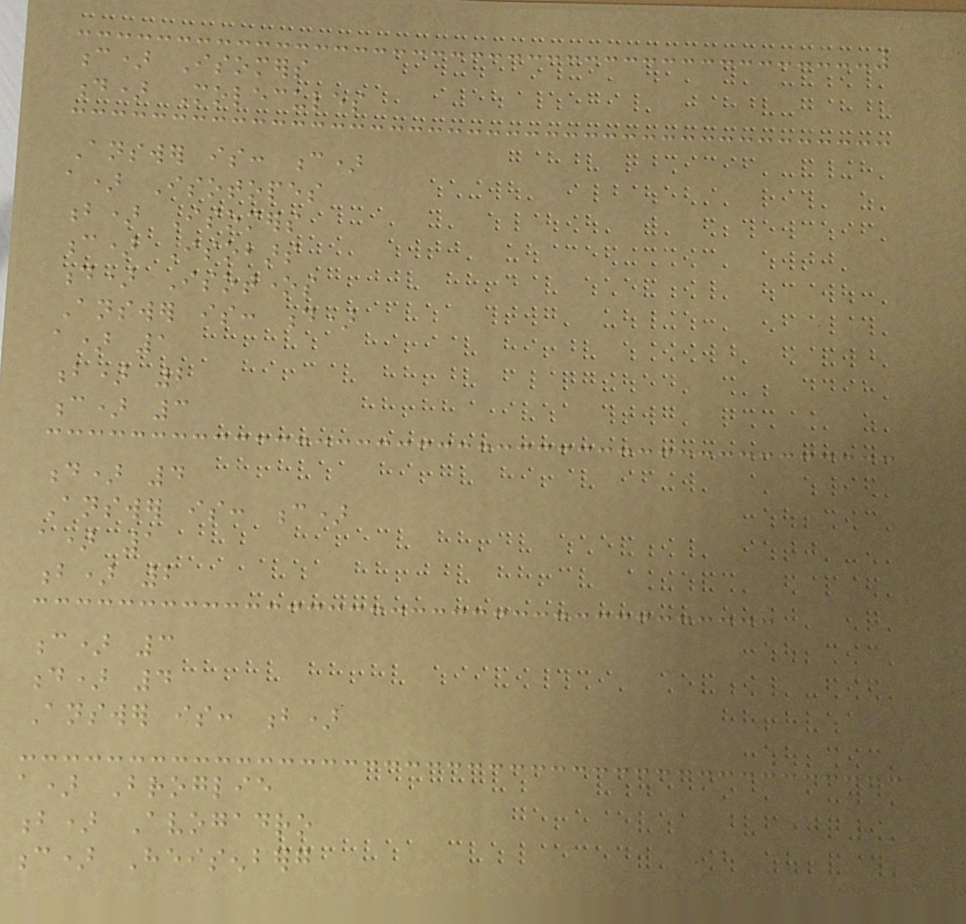c) Isomers
d) Molecules
Answer is: c)
a) Isotopes
b) Isomers
c) Isobars
d) Isotones
Answer is: d)
a) 1
b) 2
c) 3
d) 4
Answer is: c)
a) 1
b) 2
c) 3
d) 4
Answer is: b)
a) Broglie
b) Avogadro
c) Heisenberg
